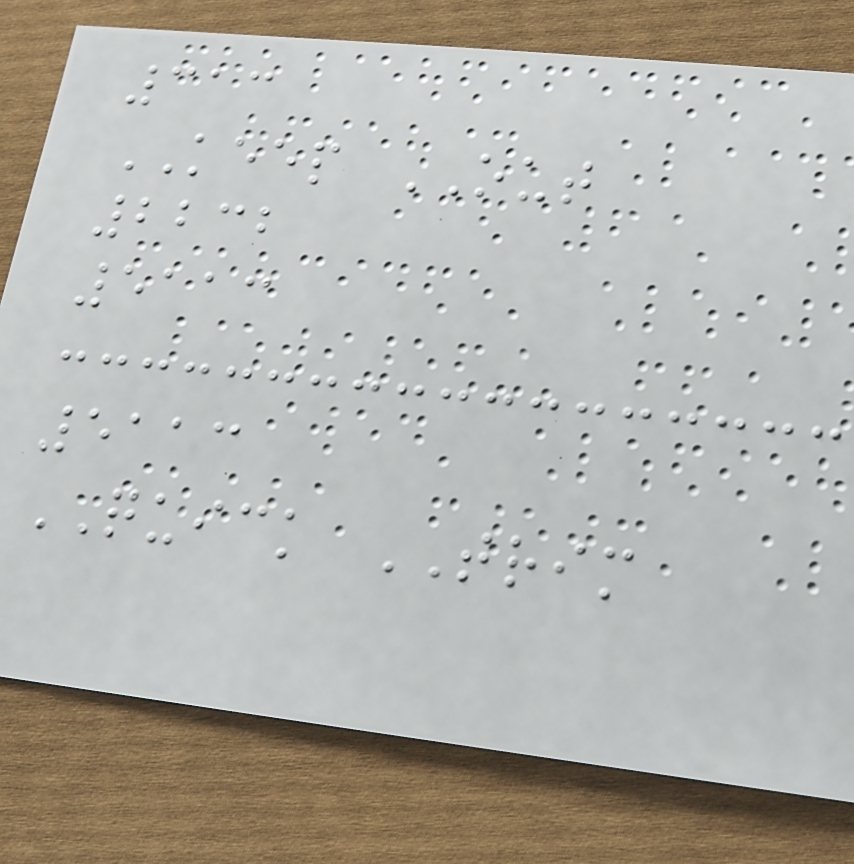313
KEEP OUT
2232
5113
5113
QUICK TRIM
